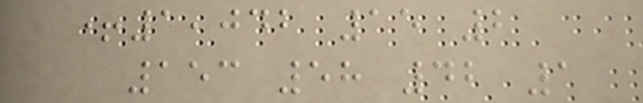+1,042 15 2
153 58 42 1
